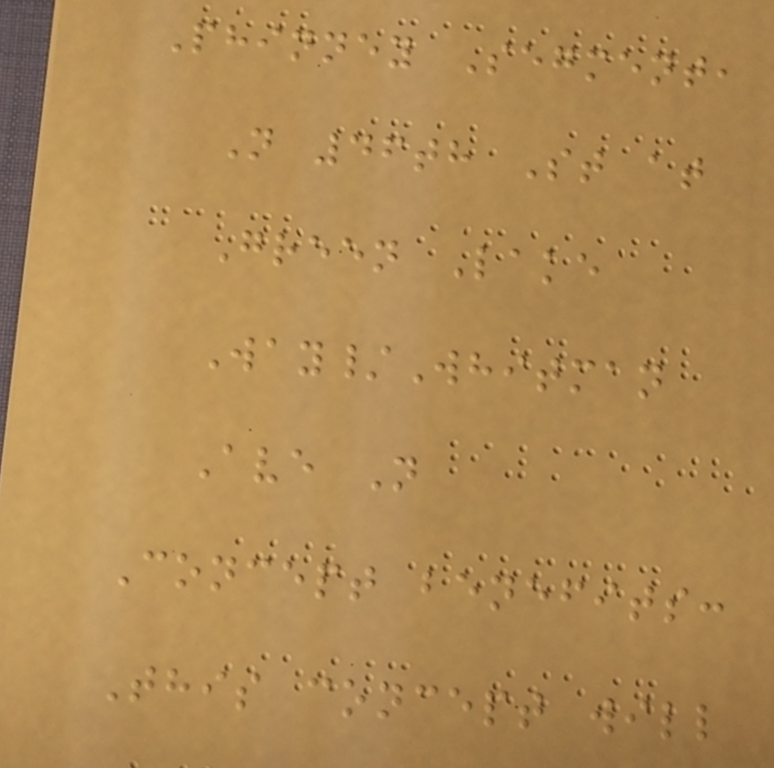Phinney Segment,
N 46th St at
Green Lake
Way/Whitman
Ave N
Concept benefits:
This concept will
